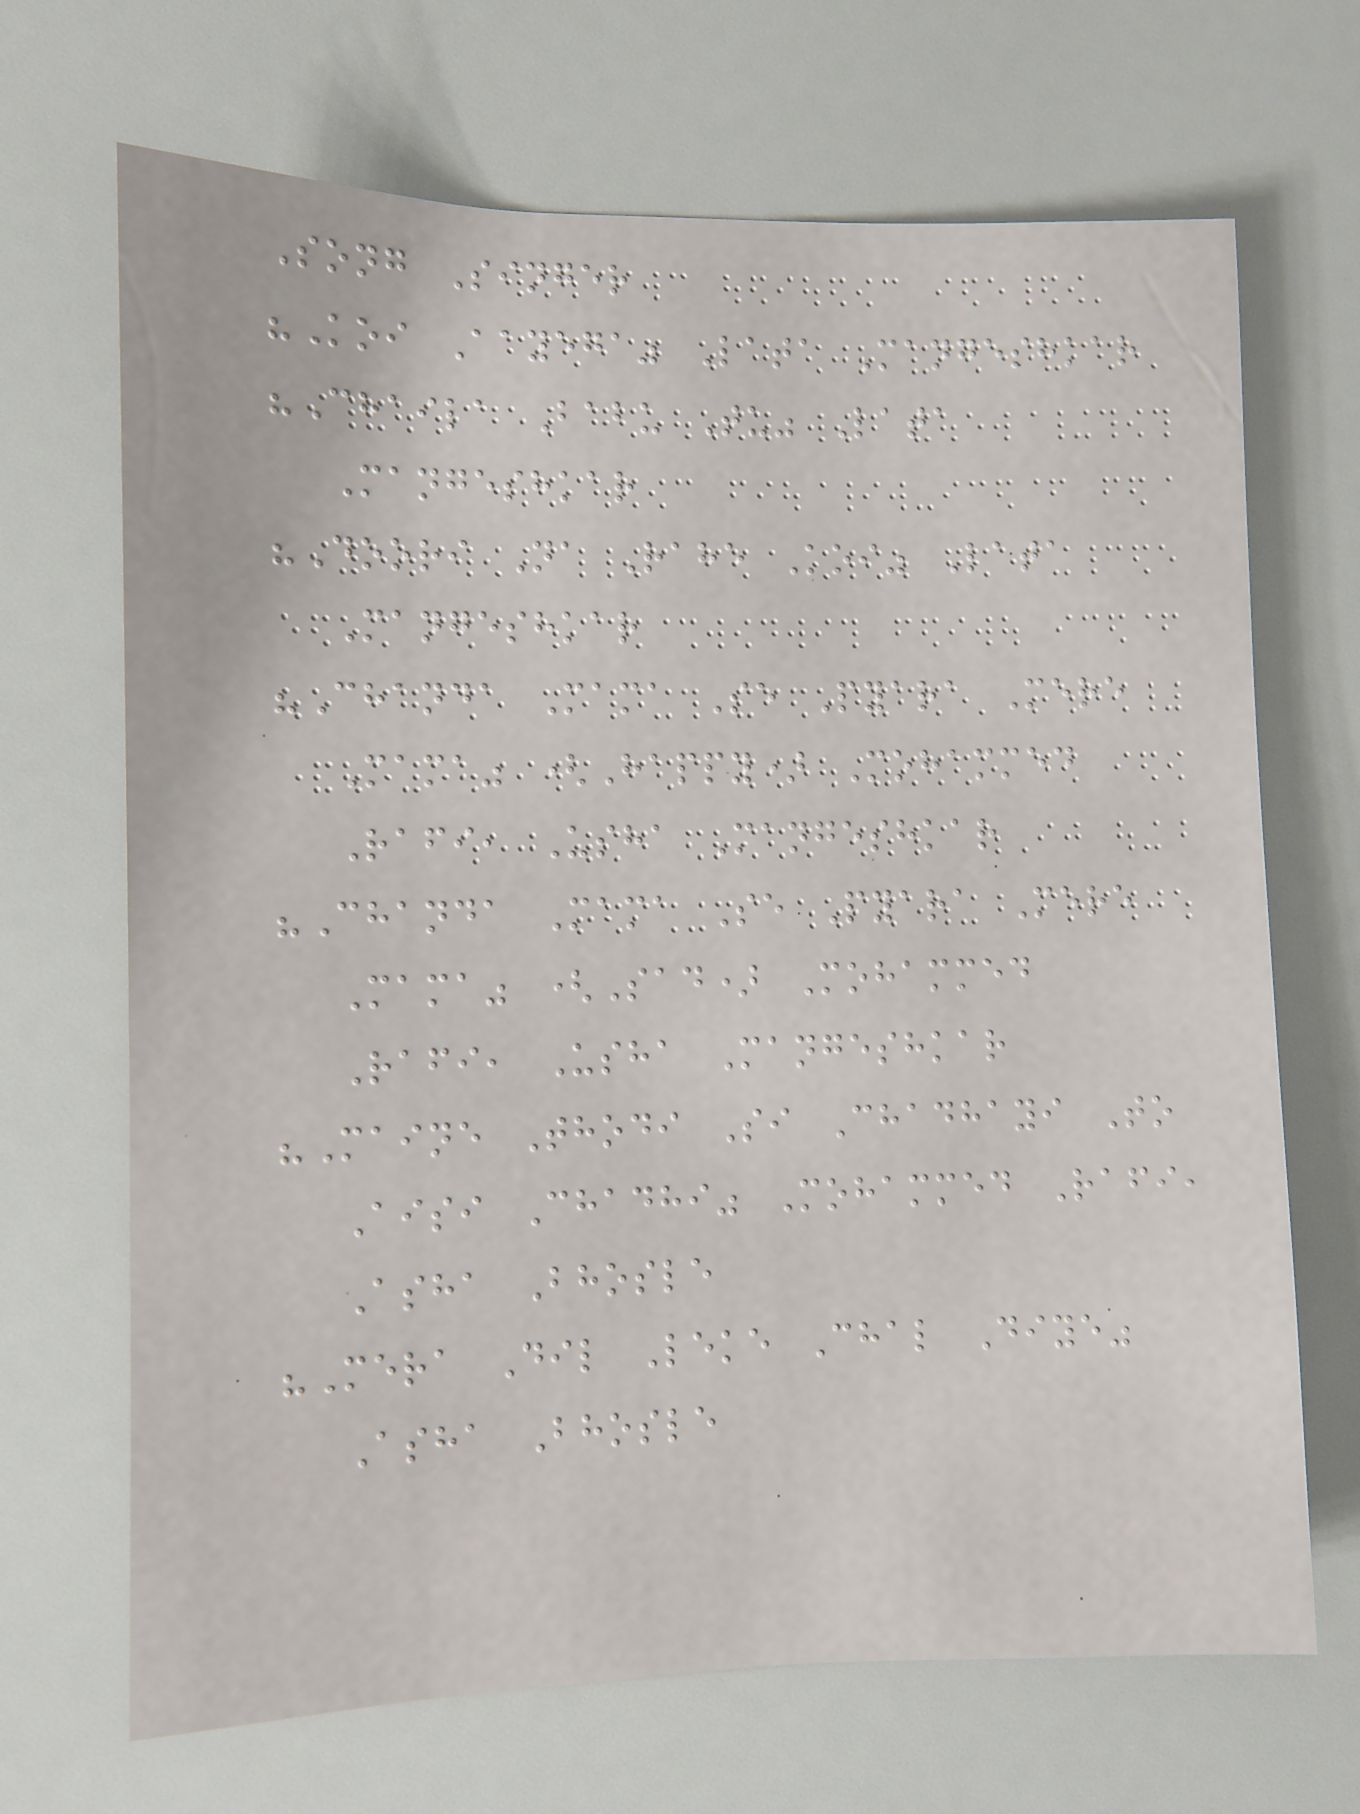Song Singer
"Koi Aayega" Lata Mangeshkar
"Chaila Babu Tu" Lata
Mangeshkar
"Doori Na Rahe Koi" Lata
Mangeshkar
"Chanda Mama Se Pyara Mere
Mama" (Happy) Mohammed
Rafi, Usha Mangeshkar
"Chanda Mama Se Pyara Mere
Mama" (Sad) Mohammed
Rafi, Usha Mangeshkar
"Maine Thodi Si Chadhayi To
Aisi Chadhi" Mohammed Rafi,
Asha Bhosle
"Mera Dil Leke Chal Diye"
Asha Bhosle
